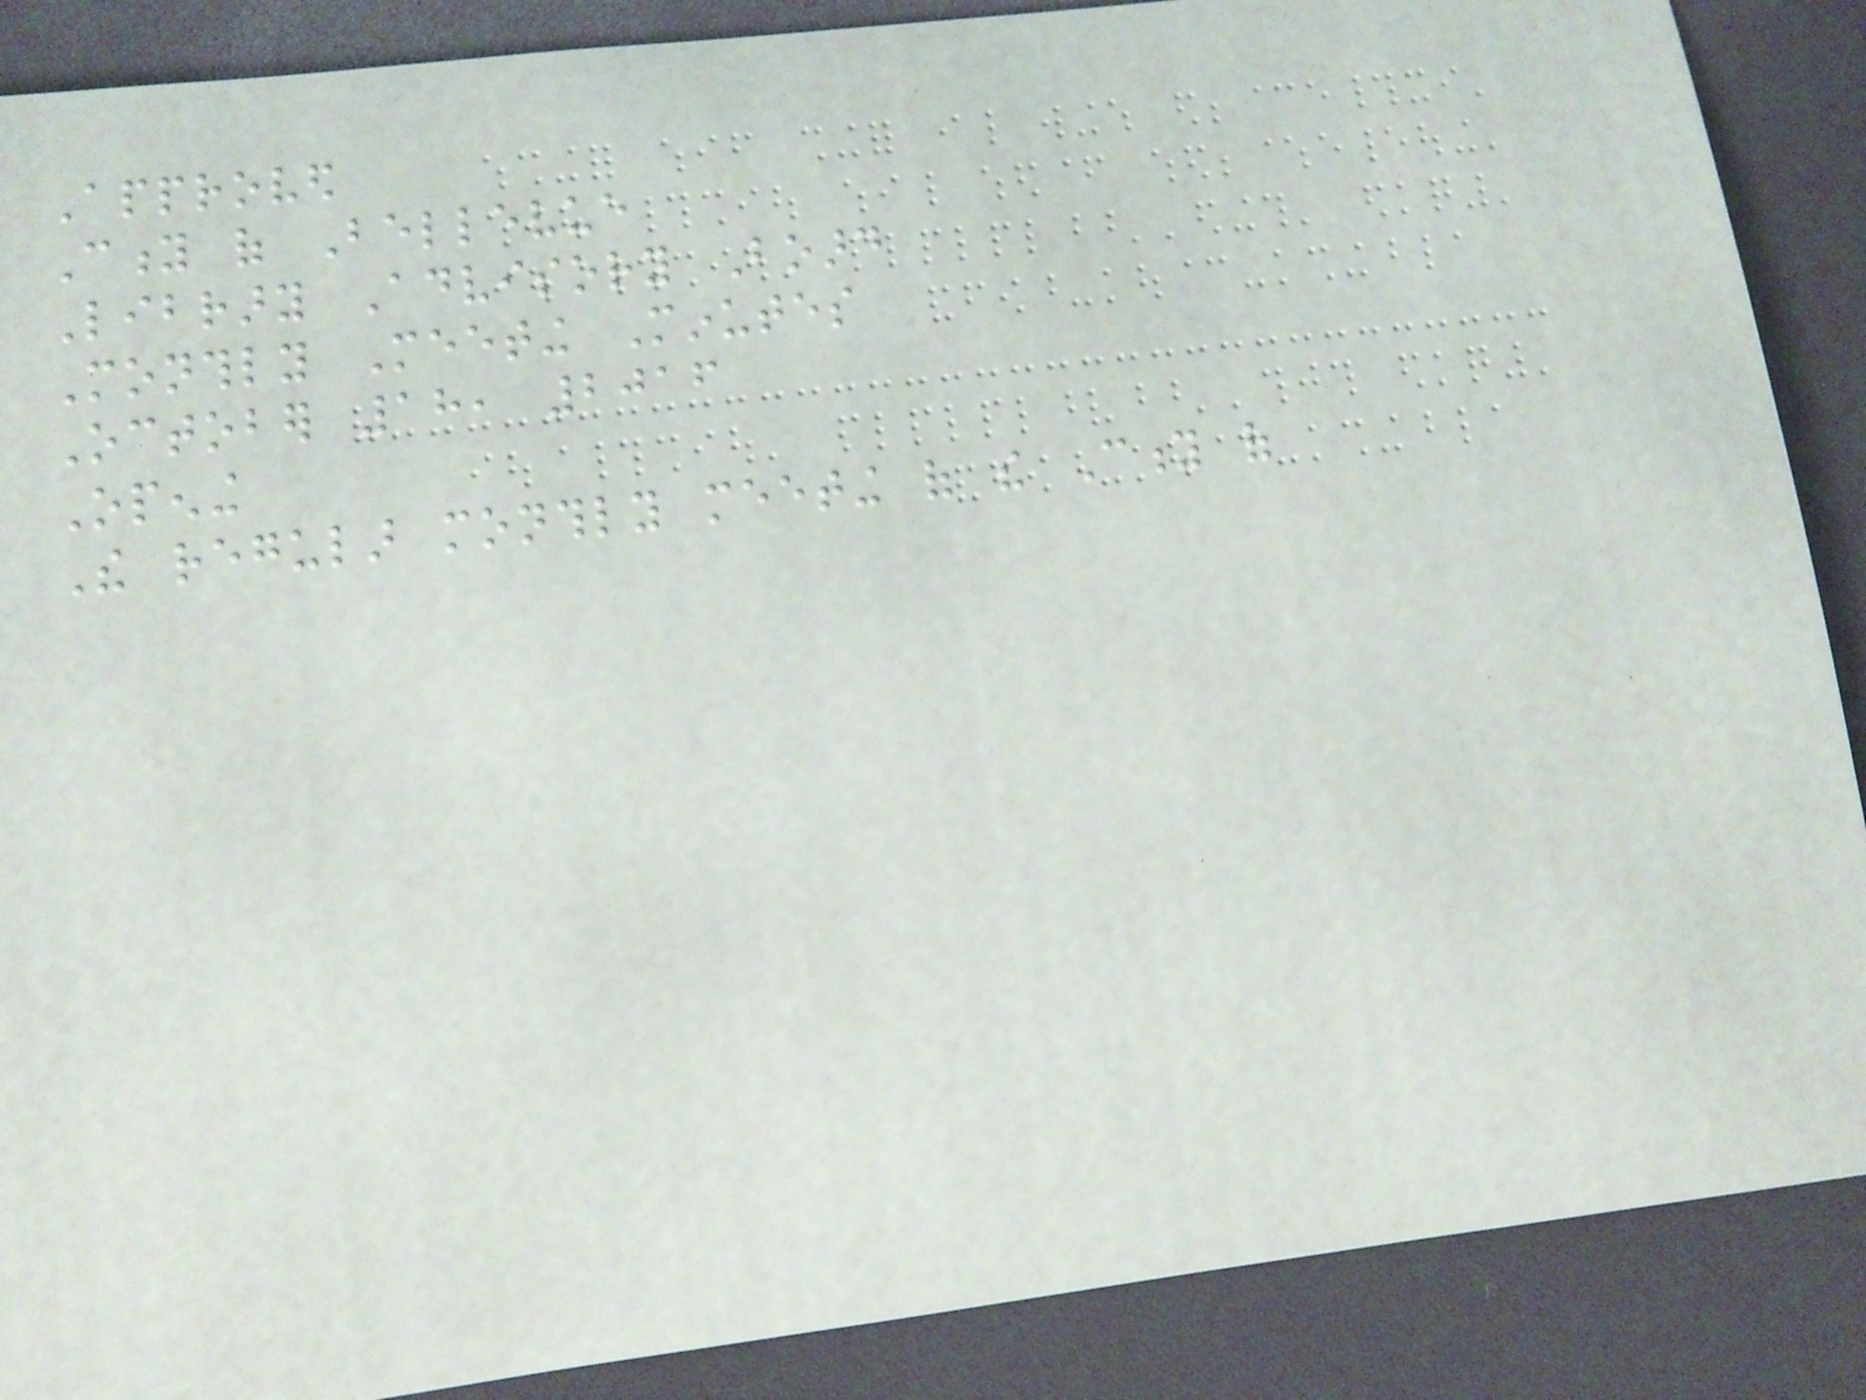Approved
City of Bellevue
Library Advisory Board
Monthly Meeting Minutes
October 18, 2016
Opening
The regular monthly meeting of the City of
